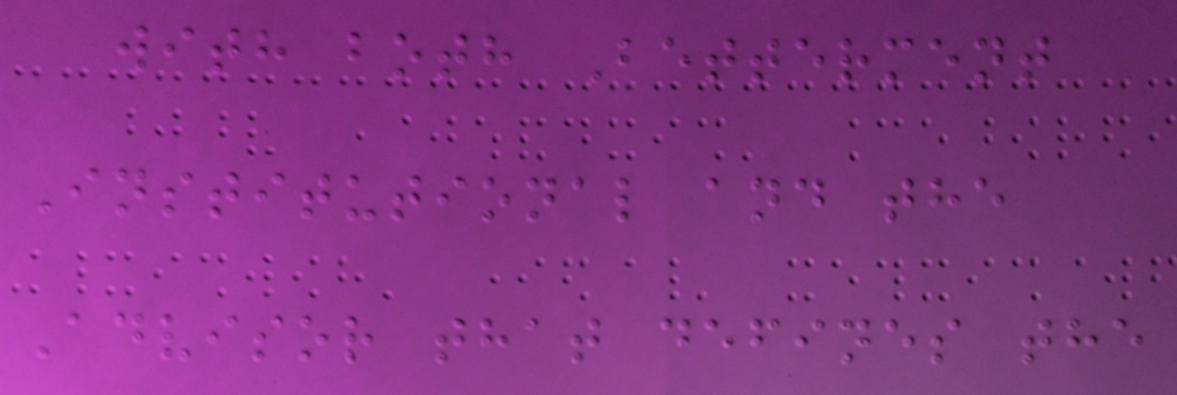with both Betterment
Institutional and the
Advisor that defines the
